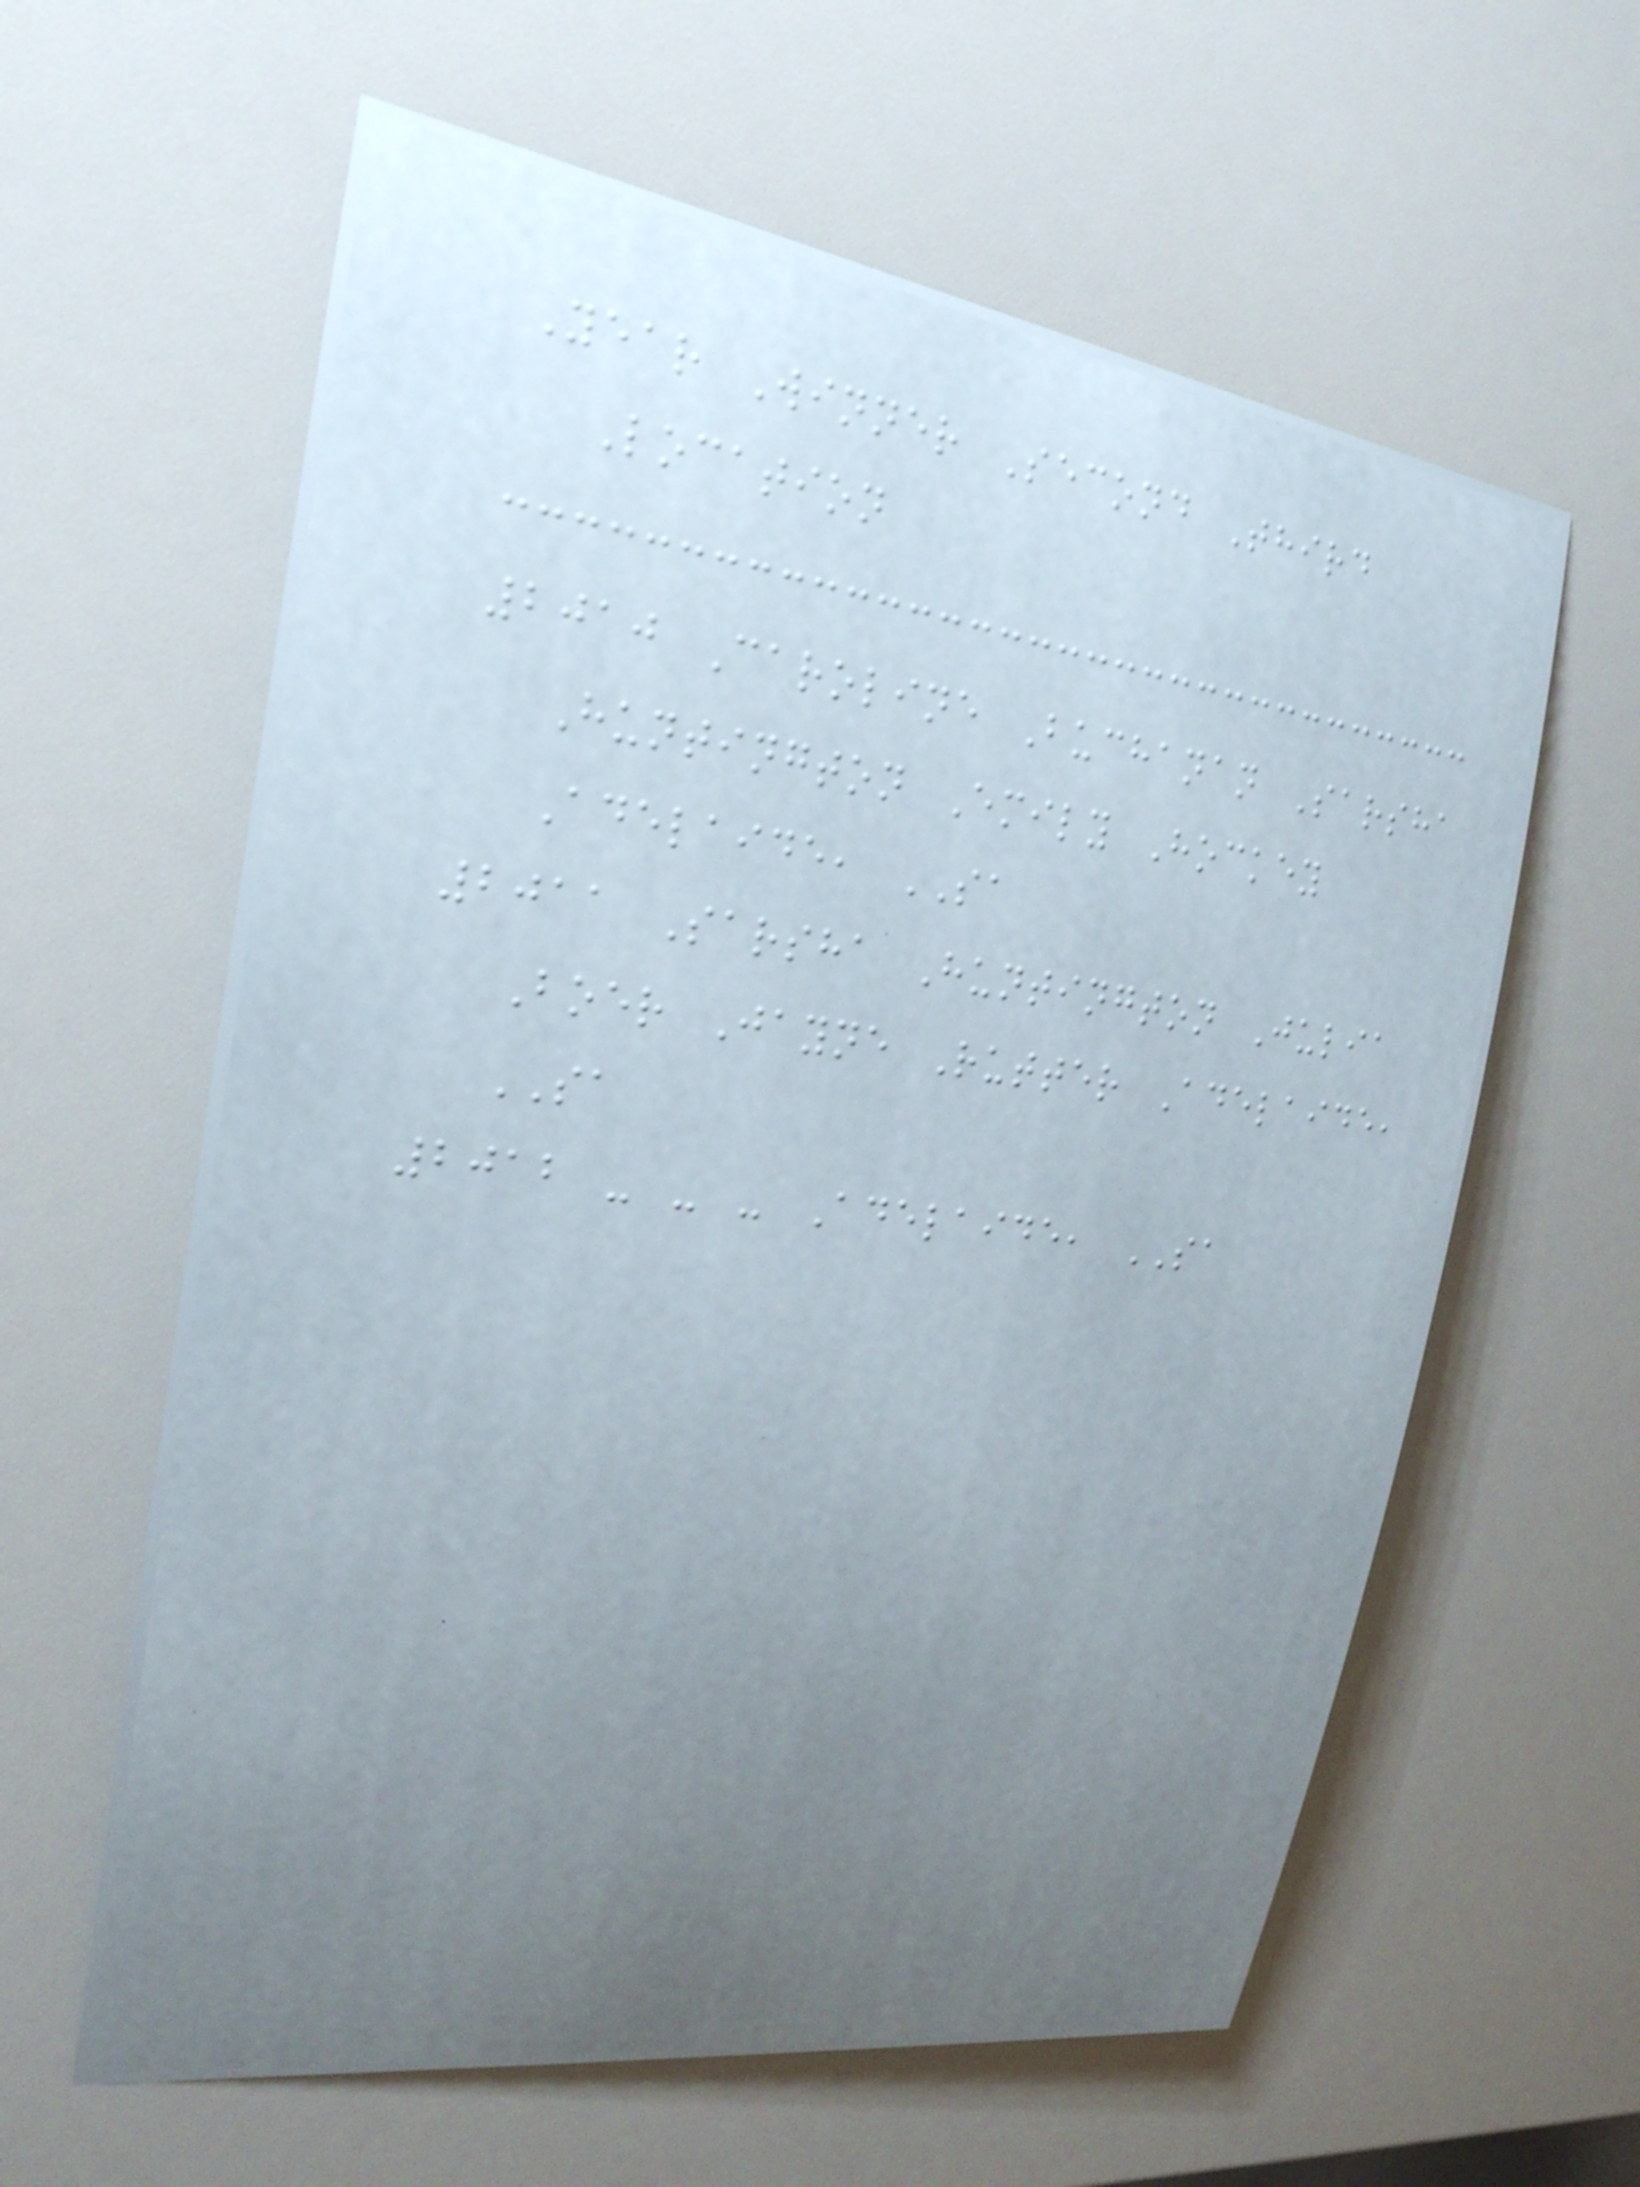Year Winner Second Third
Location
2010 Caroline Buchanan Sarsha
Huntington Emily Hockey
Adelaide, SA
2011 Sarsha Huntington Julia
Boer Jayne Rutter Adelaide,
SA
2012 - - - Adelaide, SA
